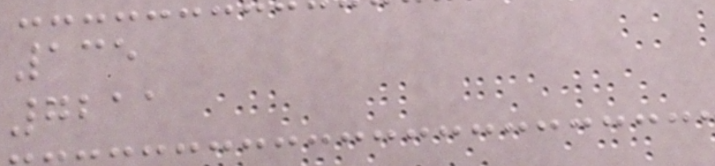135
7211
